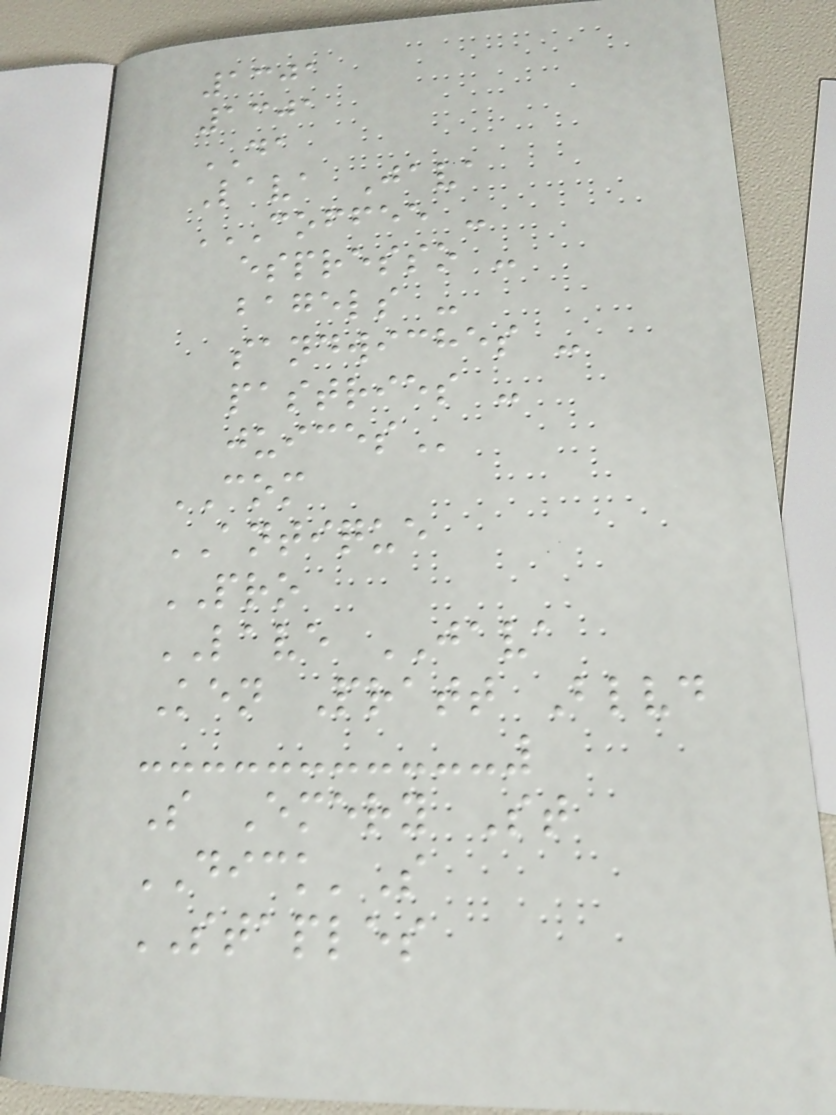1301
1301
DA
Lava Java
COFFEE -
ESPRESSO -
BAGELS -
SANDWICHES -
PASTRIES -
JUICES
COM
ANTIQUE
PRO
LAVE JAVA
Ken Pratt Blvd
S Emery St
DICK'S
STAPLES
